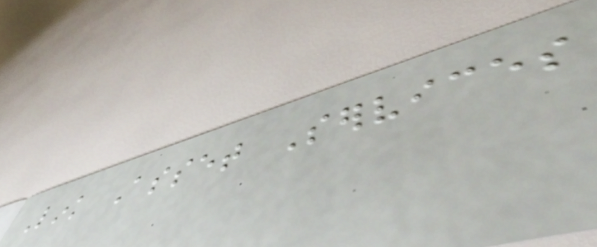Link Asset Services
